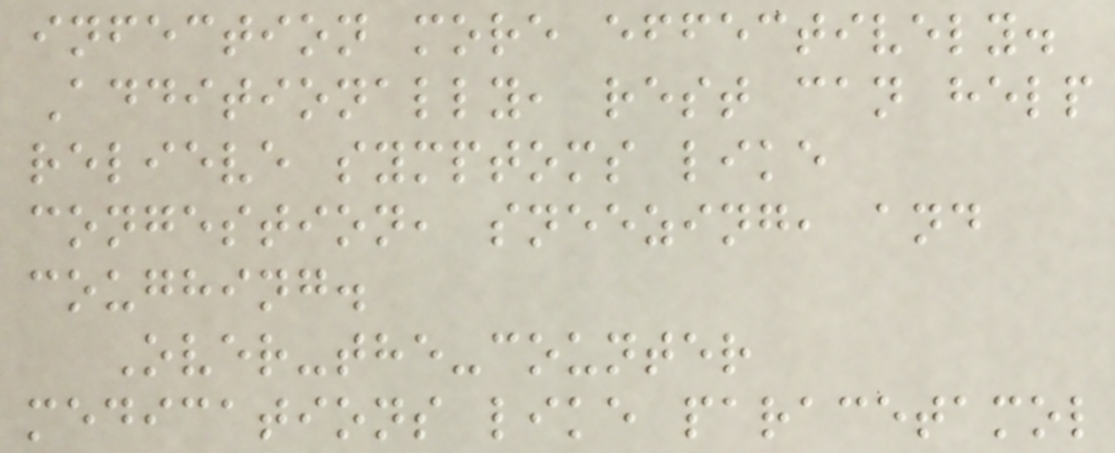infection more effectively.
Additionally, rest can help
relieve symptoms like
congestion, sneezing, and
coughing.
Over-the-counter
medications like paracetamol
